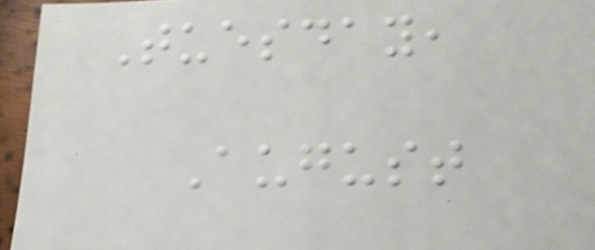Tuesday,
August
